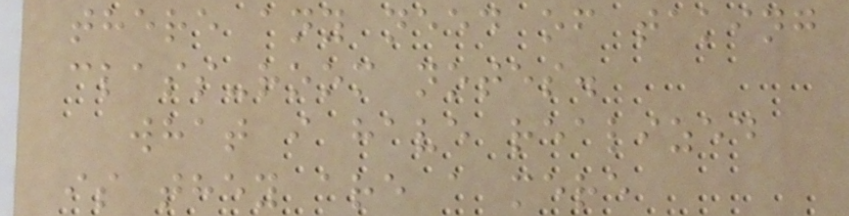there any need of taking
class-room notes.
what i have realized
is they are a mere
